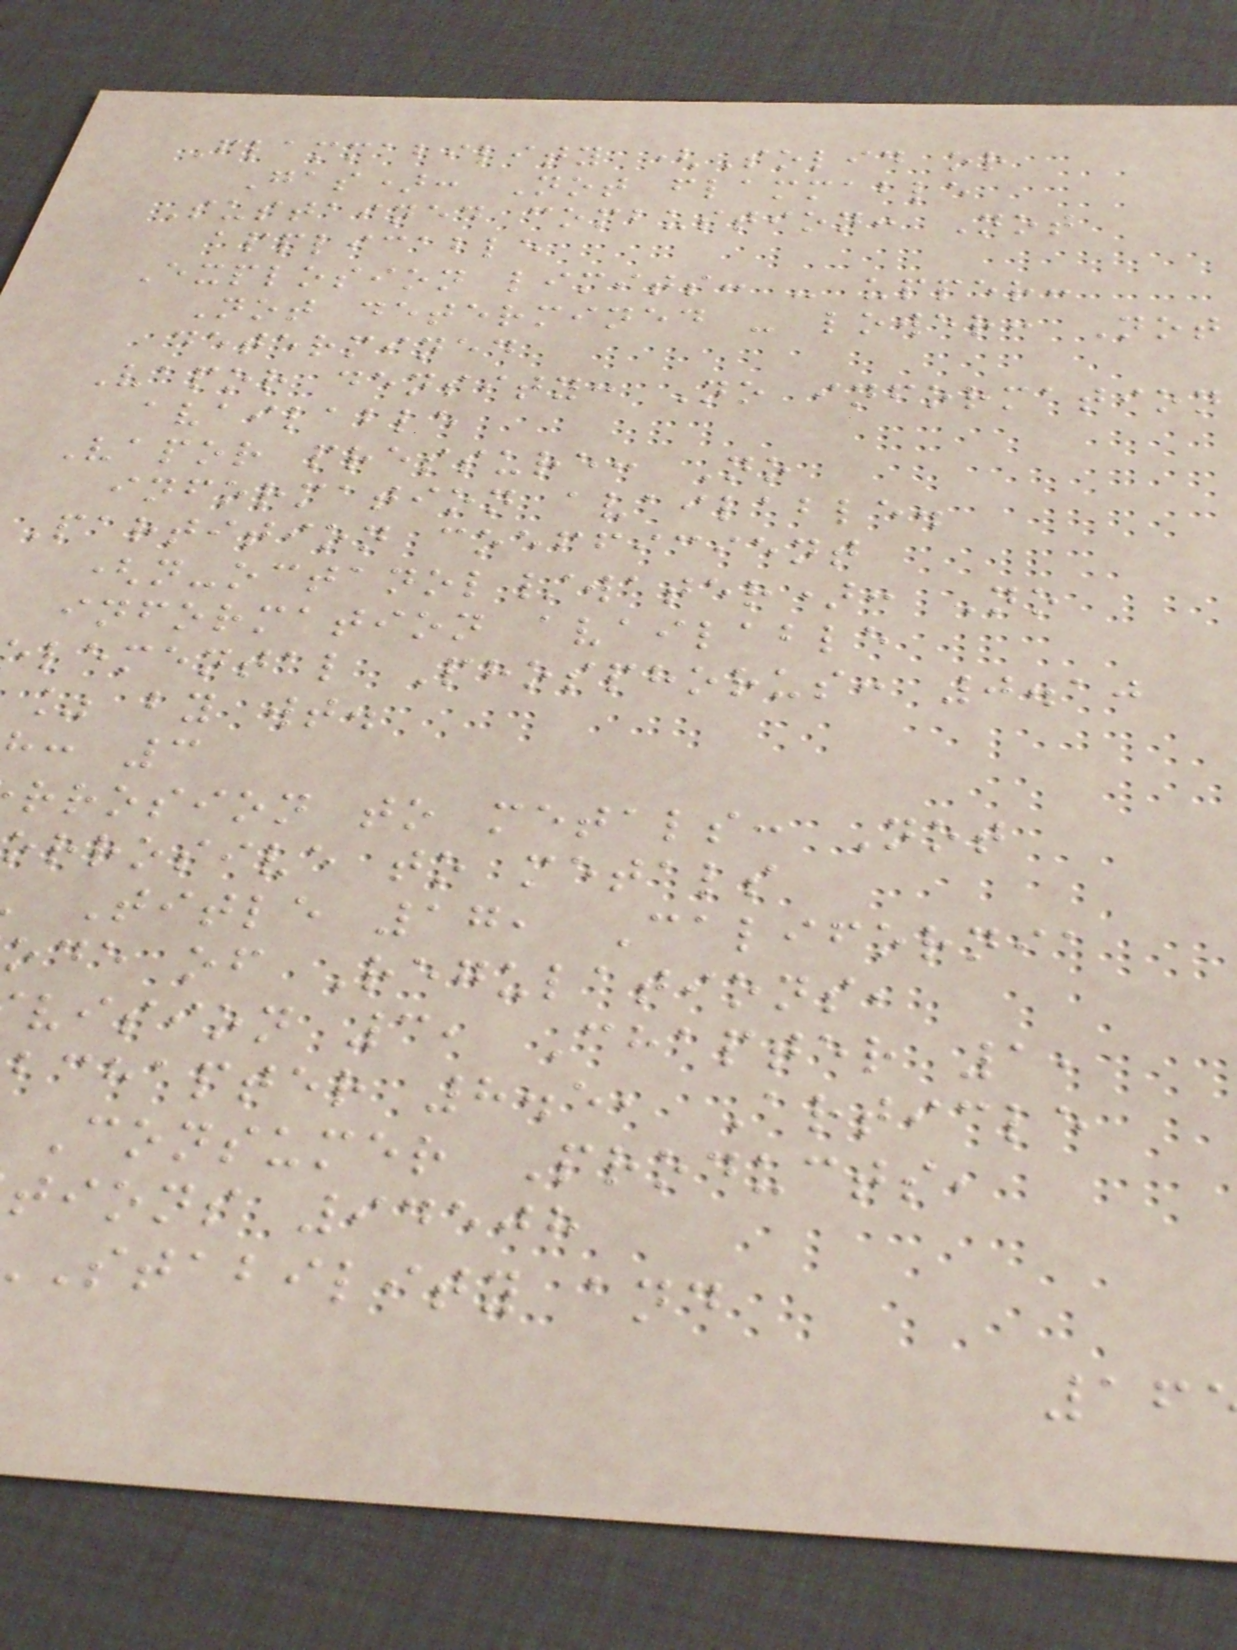Flammability (Solid or
Gas): Not flammable
Sustained combustion: Not
applicable
Explosion limits: - upper:
Not determined - lower: Not
determined
Vapor density: No information
available
Vapor pressure: No
information available.
Partition coefficient
(n-octanol/water): No
information available
lemental Phosphorus: 0.10
% by wt.
: 3
rrosion to metals: Not
orrosive to metals
Title 17, California
ode of Regulations,
vision 3, Chapter 1,
bchapter 8.5, Article
Consumer Products,
tions 94508
stability and
